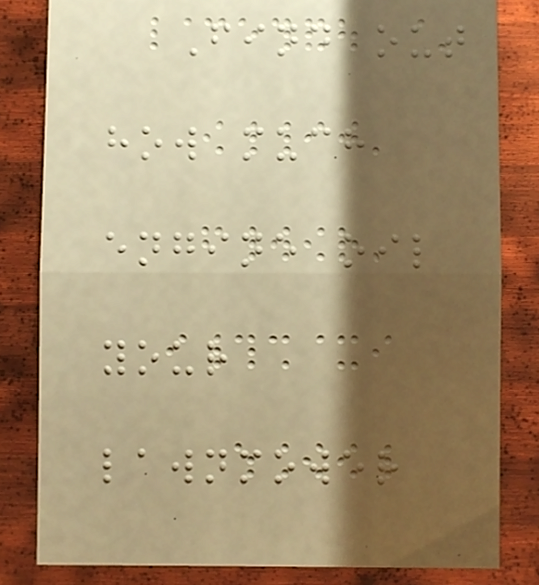Find out
how much
engine oil
your
lawnmower
